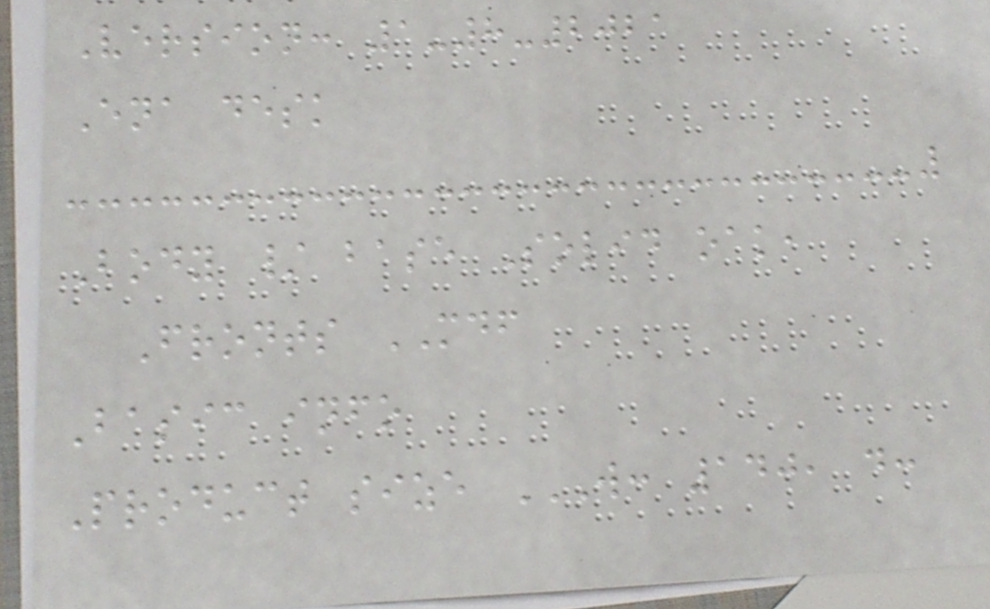Version: 1-8-2021
Ena desk
Body / base Solid oak,
Fronts MDF
Basic info
Product size W: 140, D:
